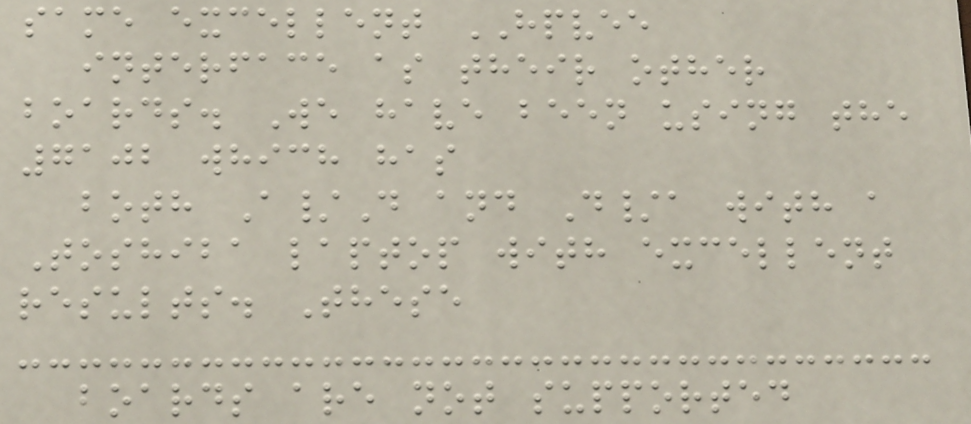same excellent HPVEE
interface as their other
boards. We have been using the
7102 which has
both A/D and D/a with a
Toshiba laptop with excellent
results. These
boards are not supported
